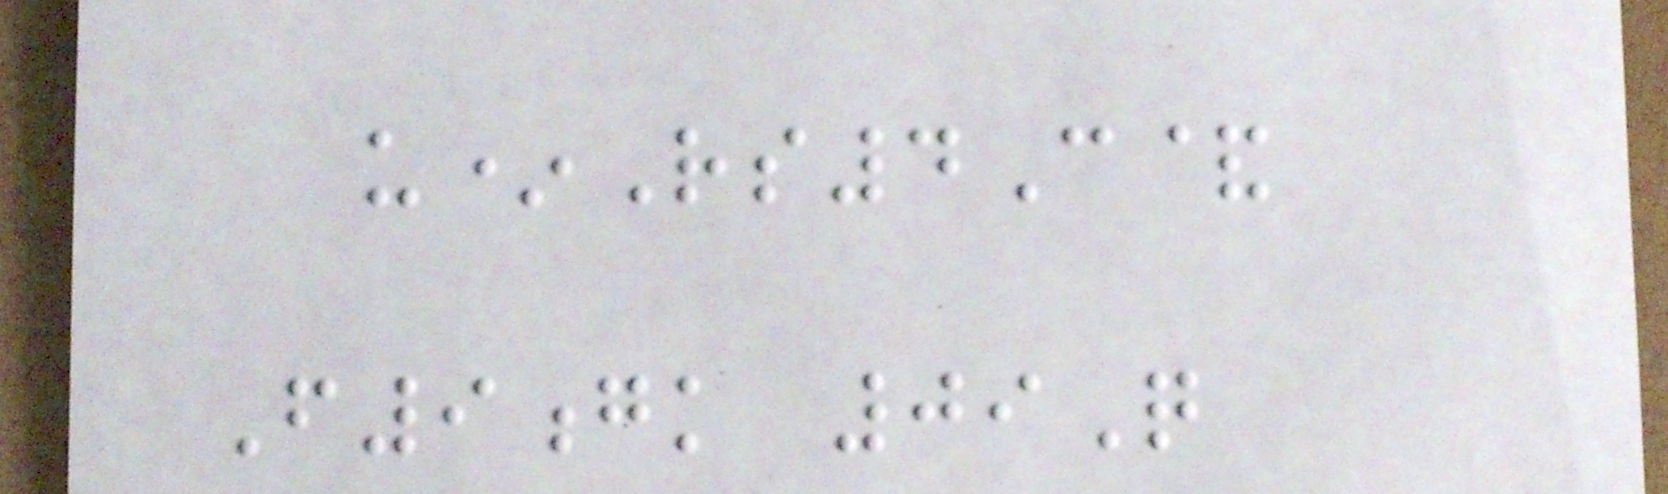u*Rs4C&
F9gk 09Q
